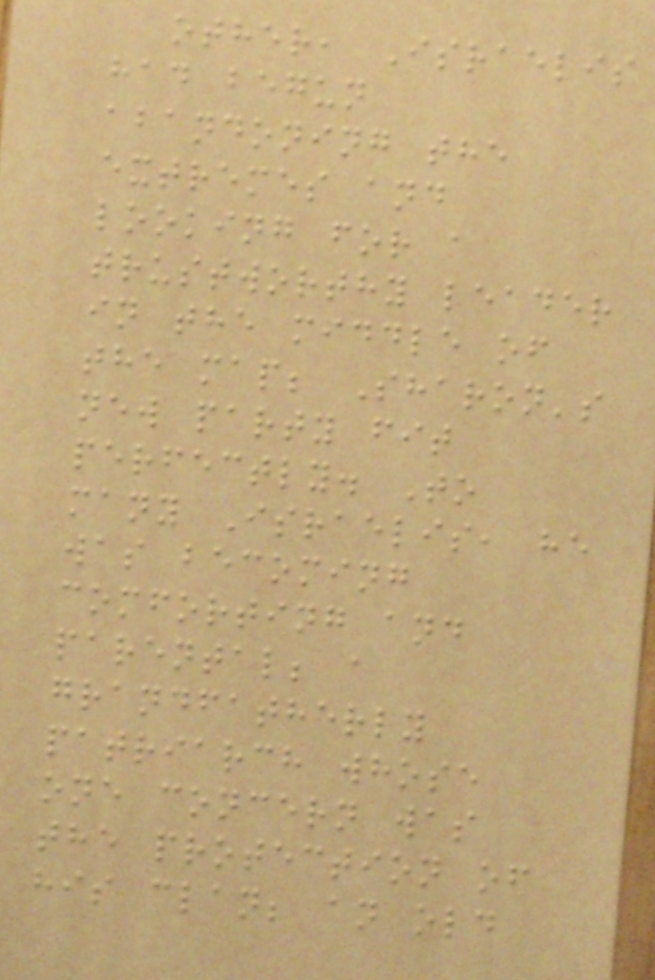other, Israelis
had begun
abandoning the
extremes and
looking for a
trustworthy leader
in the middle of
the map; Sharon's
new party fit
perfectly. To
many Israelis, he
was becoming
comforting and
parental; a
grandfatherly
patriarch whose
one concern was
the protection of
his clan; an old
